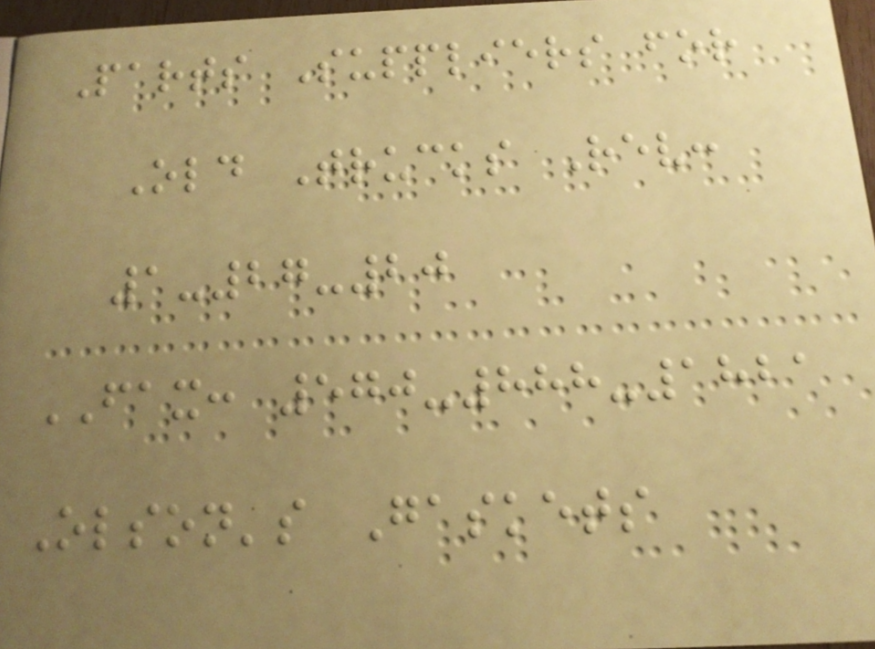Parts Suppliers for
Old Trucks Rev:
1-27-20
FAX: 570-888-1821
Olson's Gaskets
